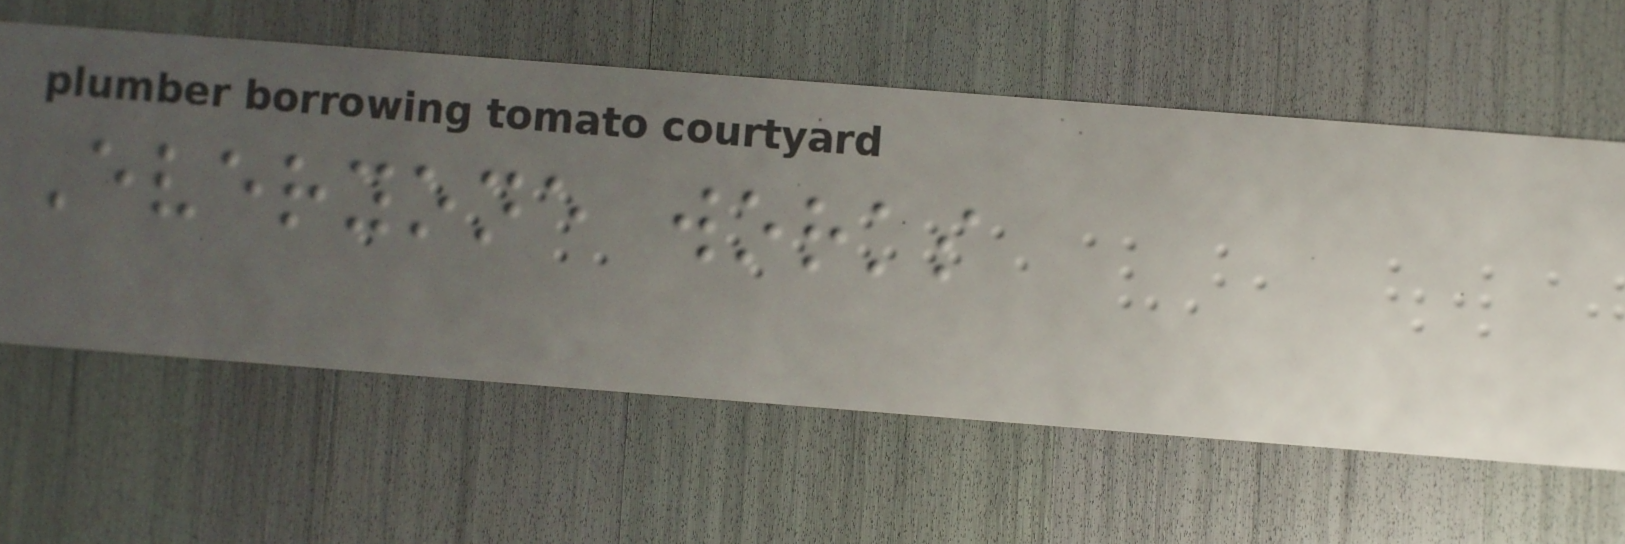Everyone works
